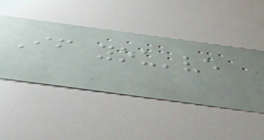If you've
